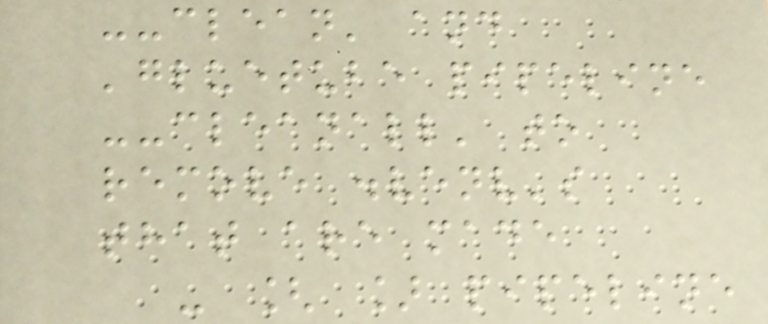--clean' and
'gluetube pipeline
--cleanall' to
remove .venv's
that are made
- [ ] pipeline
